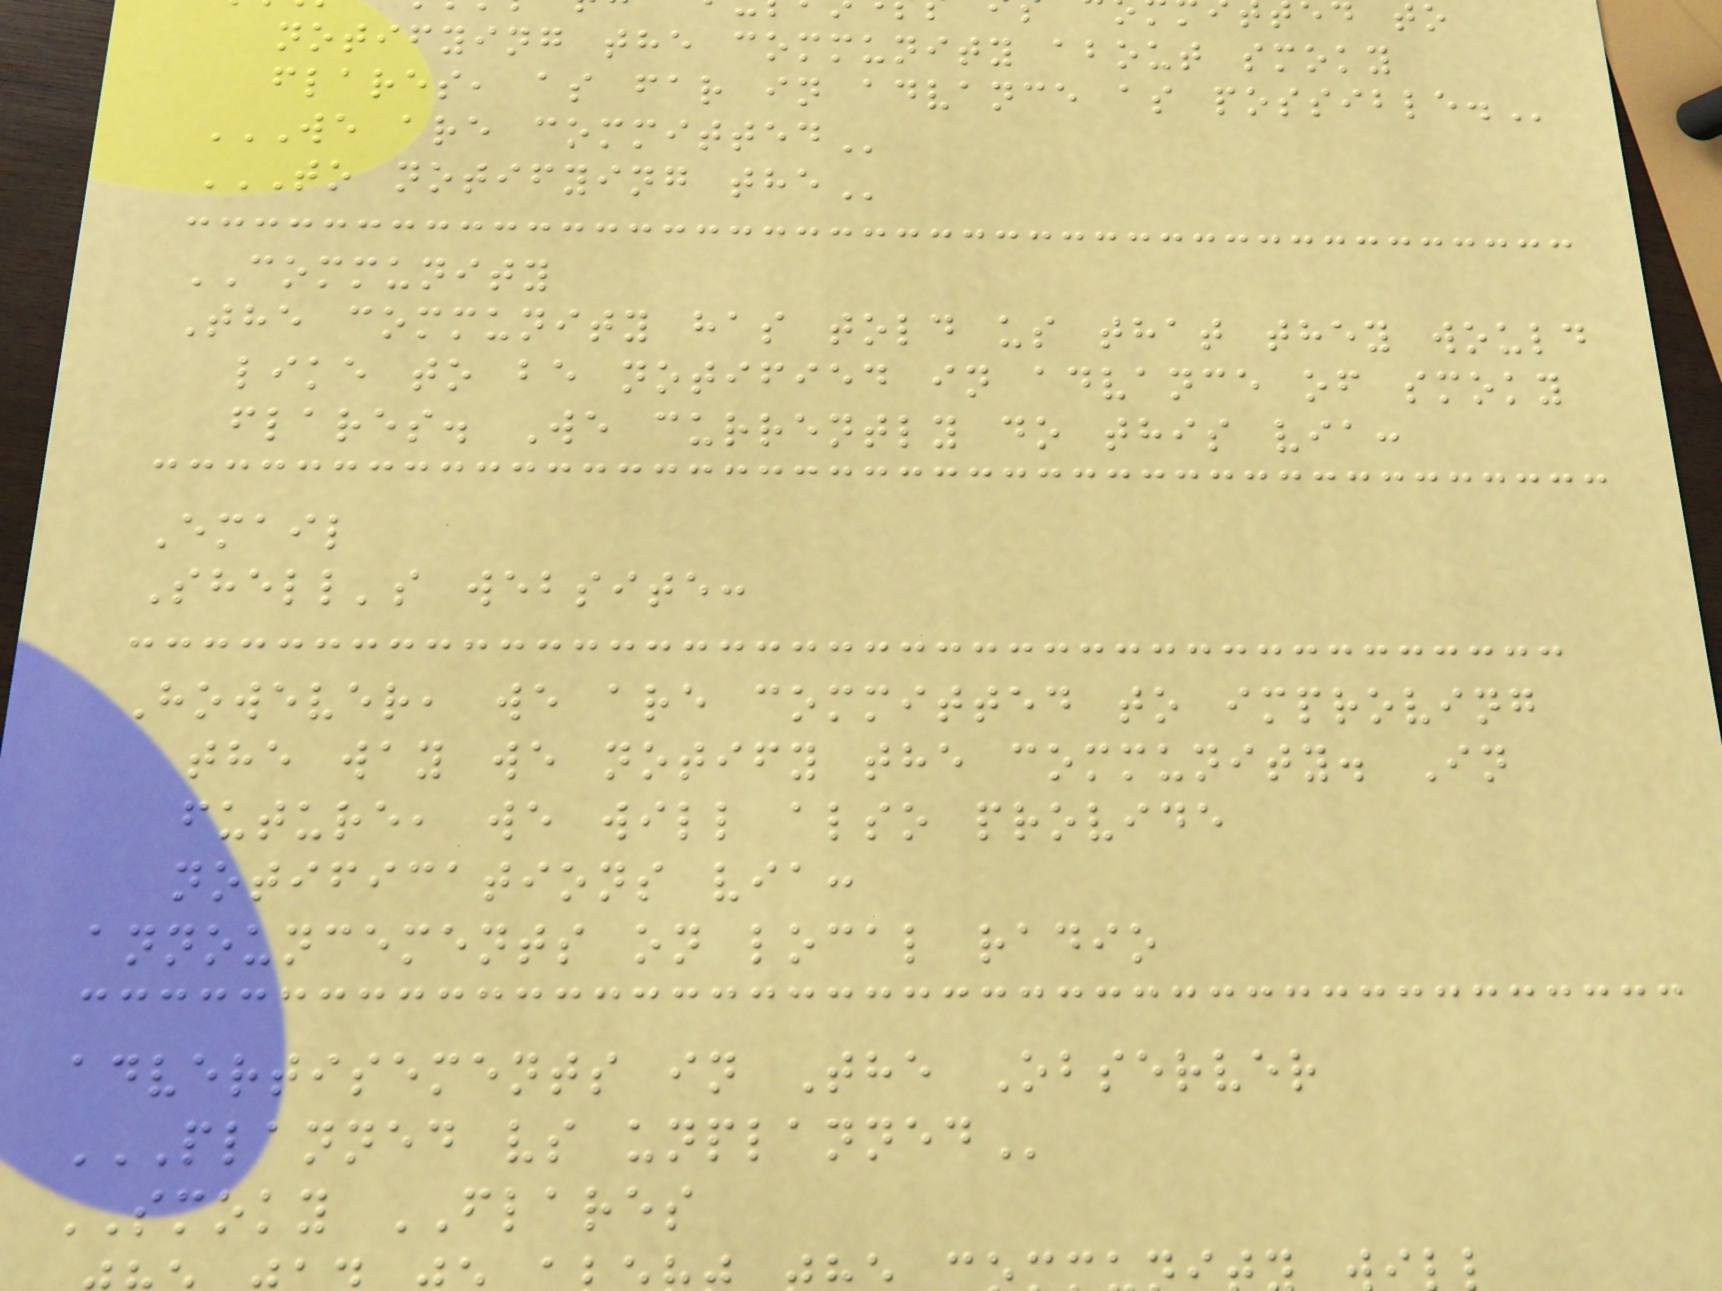notifying the community about smoky
flares, as far in advance as
WE ARE COMMITTED
TO NOTIFYING THE
COMMUNITY
The community has told us that they would
like to be notified in advance of smoky
flares. We currently do this via:
Email
Shell's website:
However, we are committed to improving
the way we notify the community. In
future, we will also provide
notifications via:
announcements on local radio
advertisements in The Observer
PLANNED VS UNPLANNED
SMOKY FLARES
